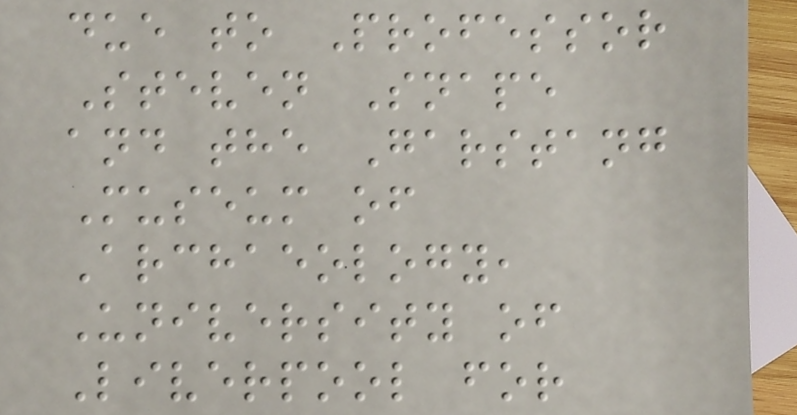due to Professor
Steven Snape
and the Garstang
Museum of
Archaeology,
University of
Liverpool for
